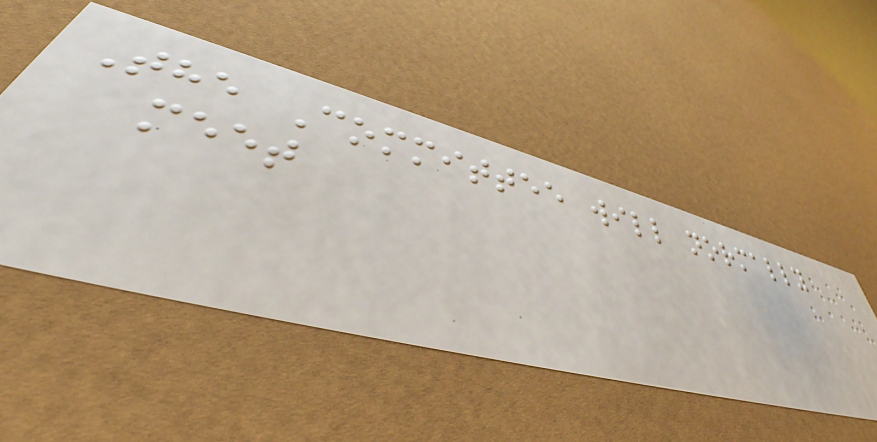The Committee will normally
meet
